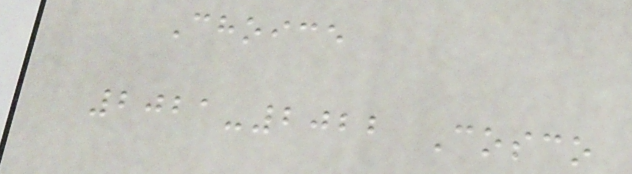Choice
2021-2022 Cosco
